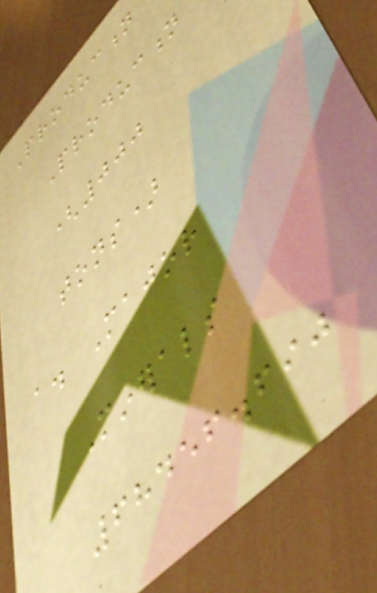Production
Production
(000
tons)
a. Major
Minerals
68456.690
